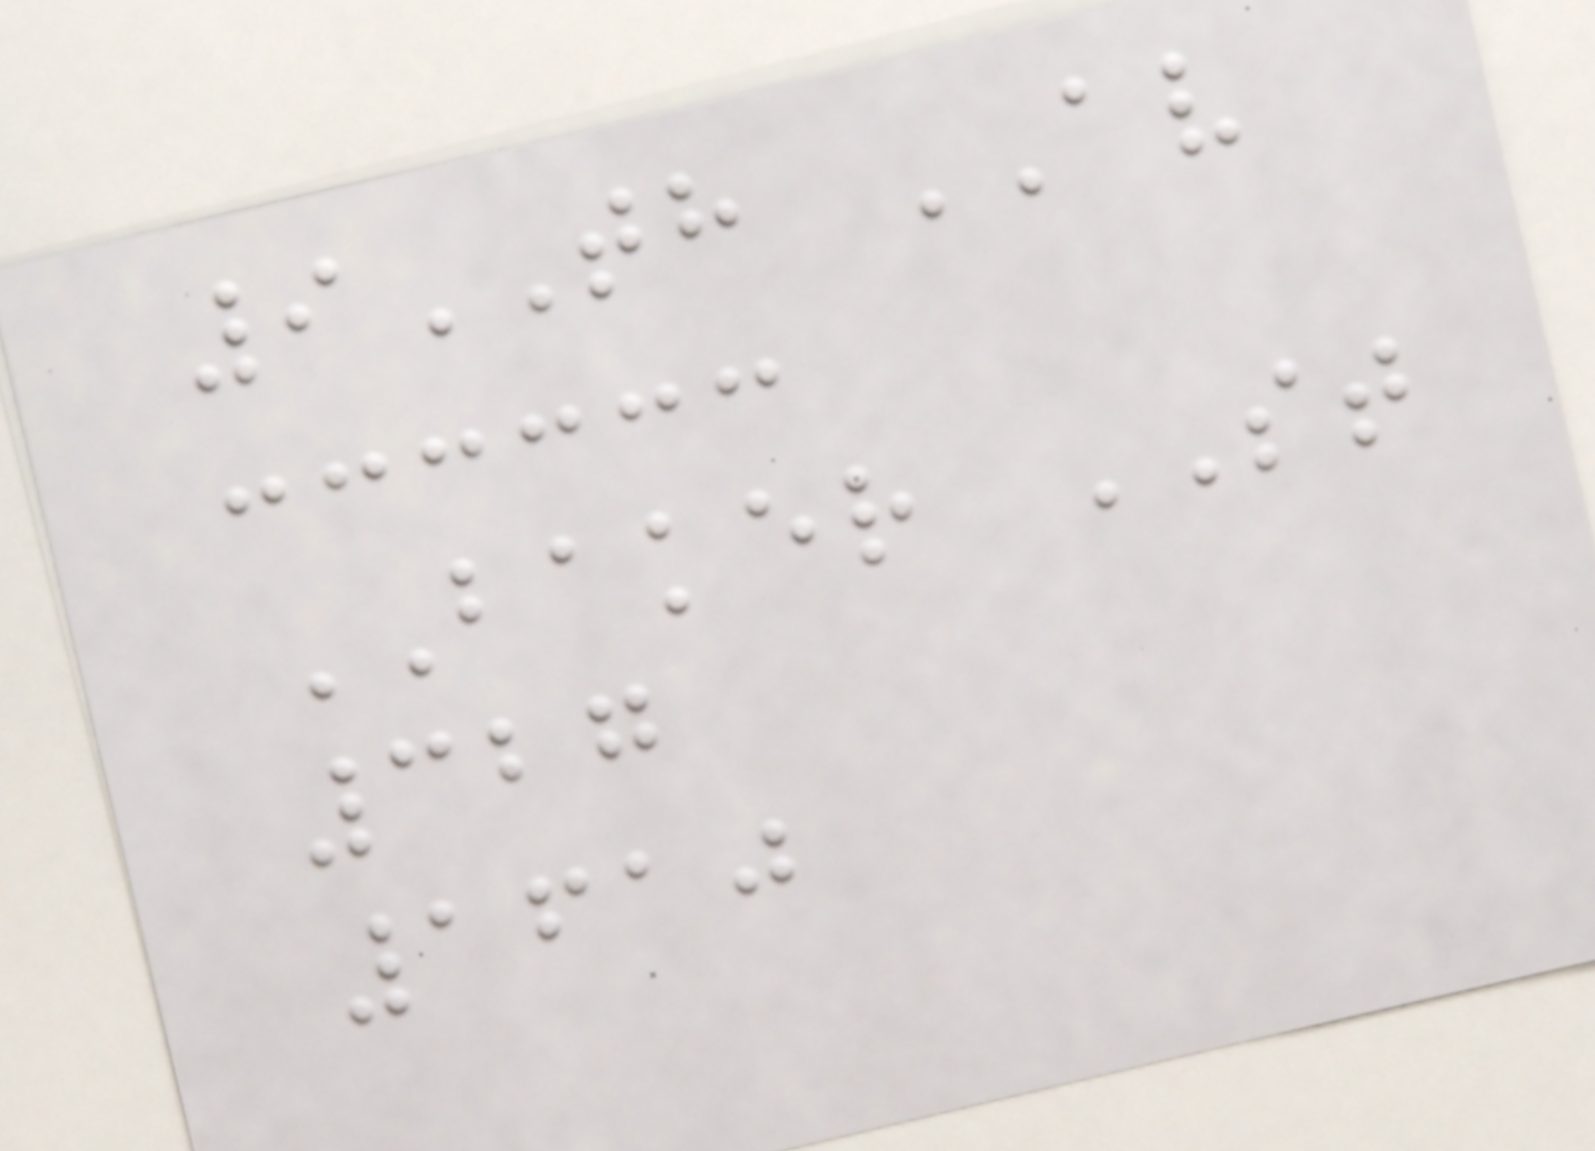9TH AV
BAKER ST
327
1610
